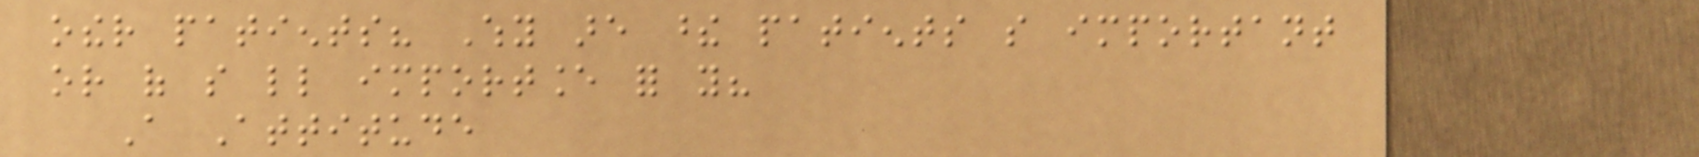other patients? Why are these patients so important
or of so little importance for you?
A Attitude
